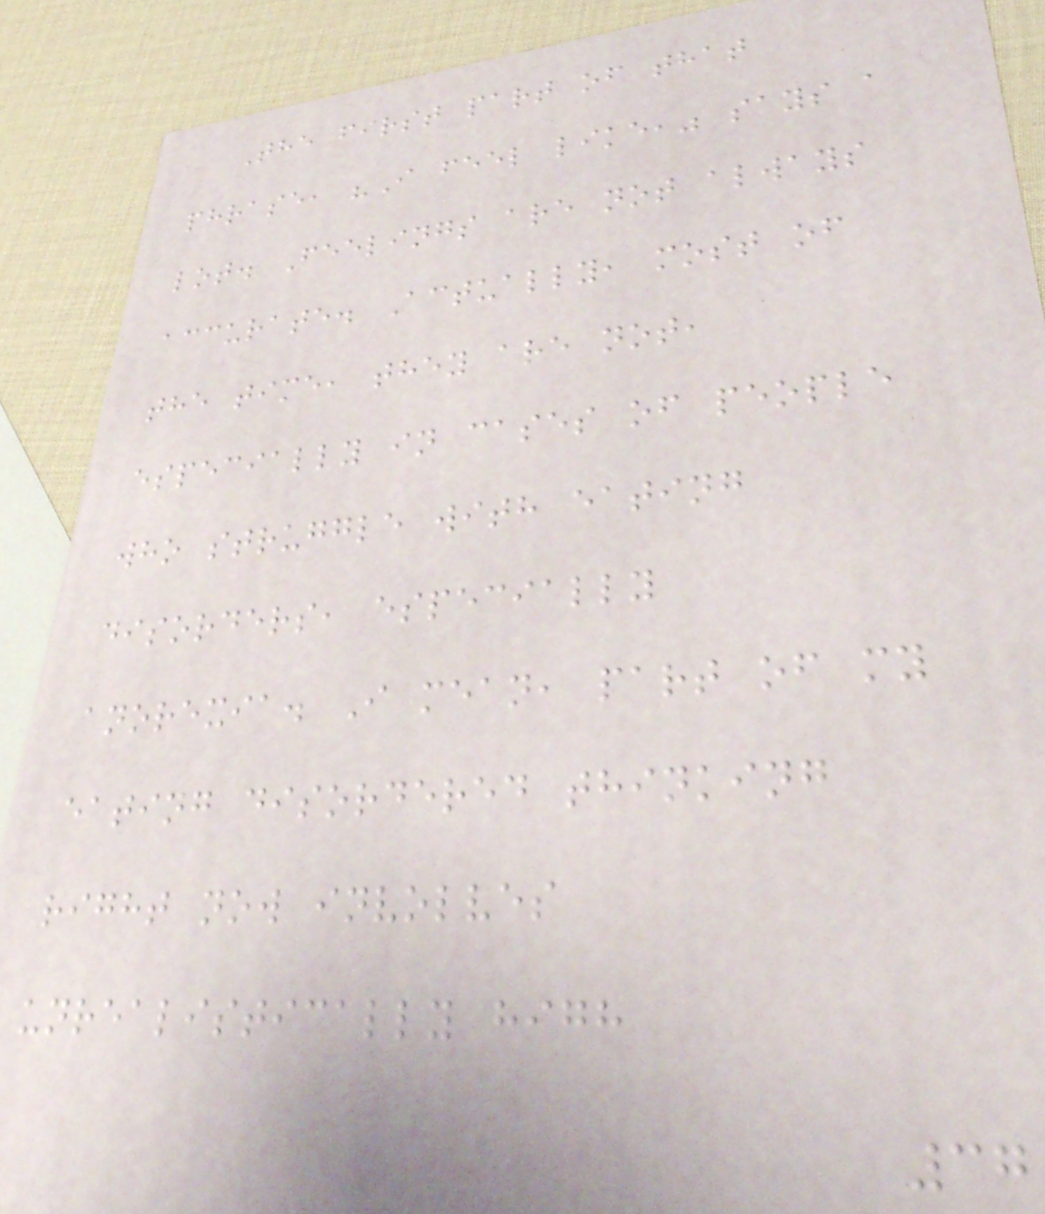The first part of that
phrase, "I feel like," says a
lot. Feelings are not always
accurate. Actually, most of
the time, they are not,
especially in cases of people
who struggle with eating
disorders, especially
anorexia. I mean, part of my
eating disordered thinking
right now involves
unrealistically high
37
